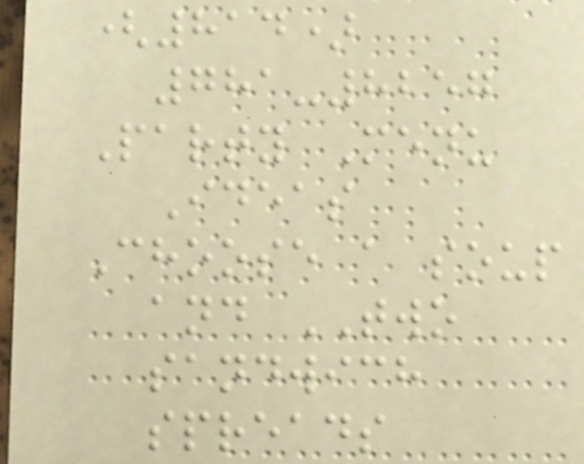(814)
781-8257
Party Menu
Ideas
Choose a soup
and TWO
sandwich
spreads
